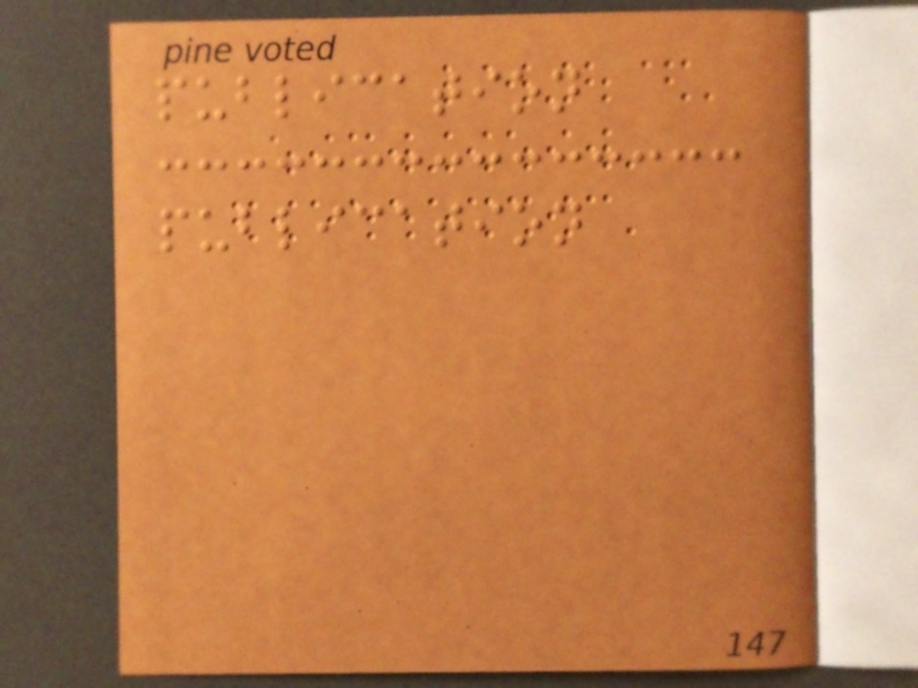publication
publication
